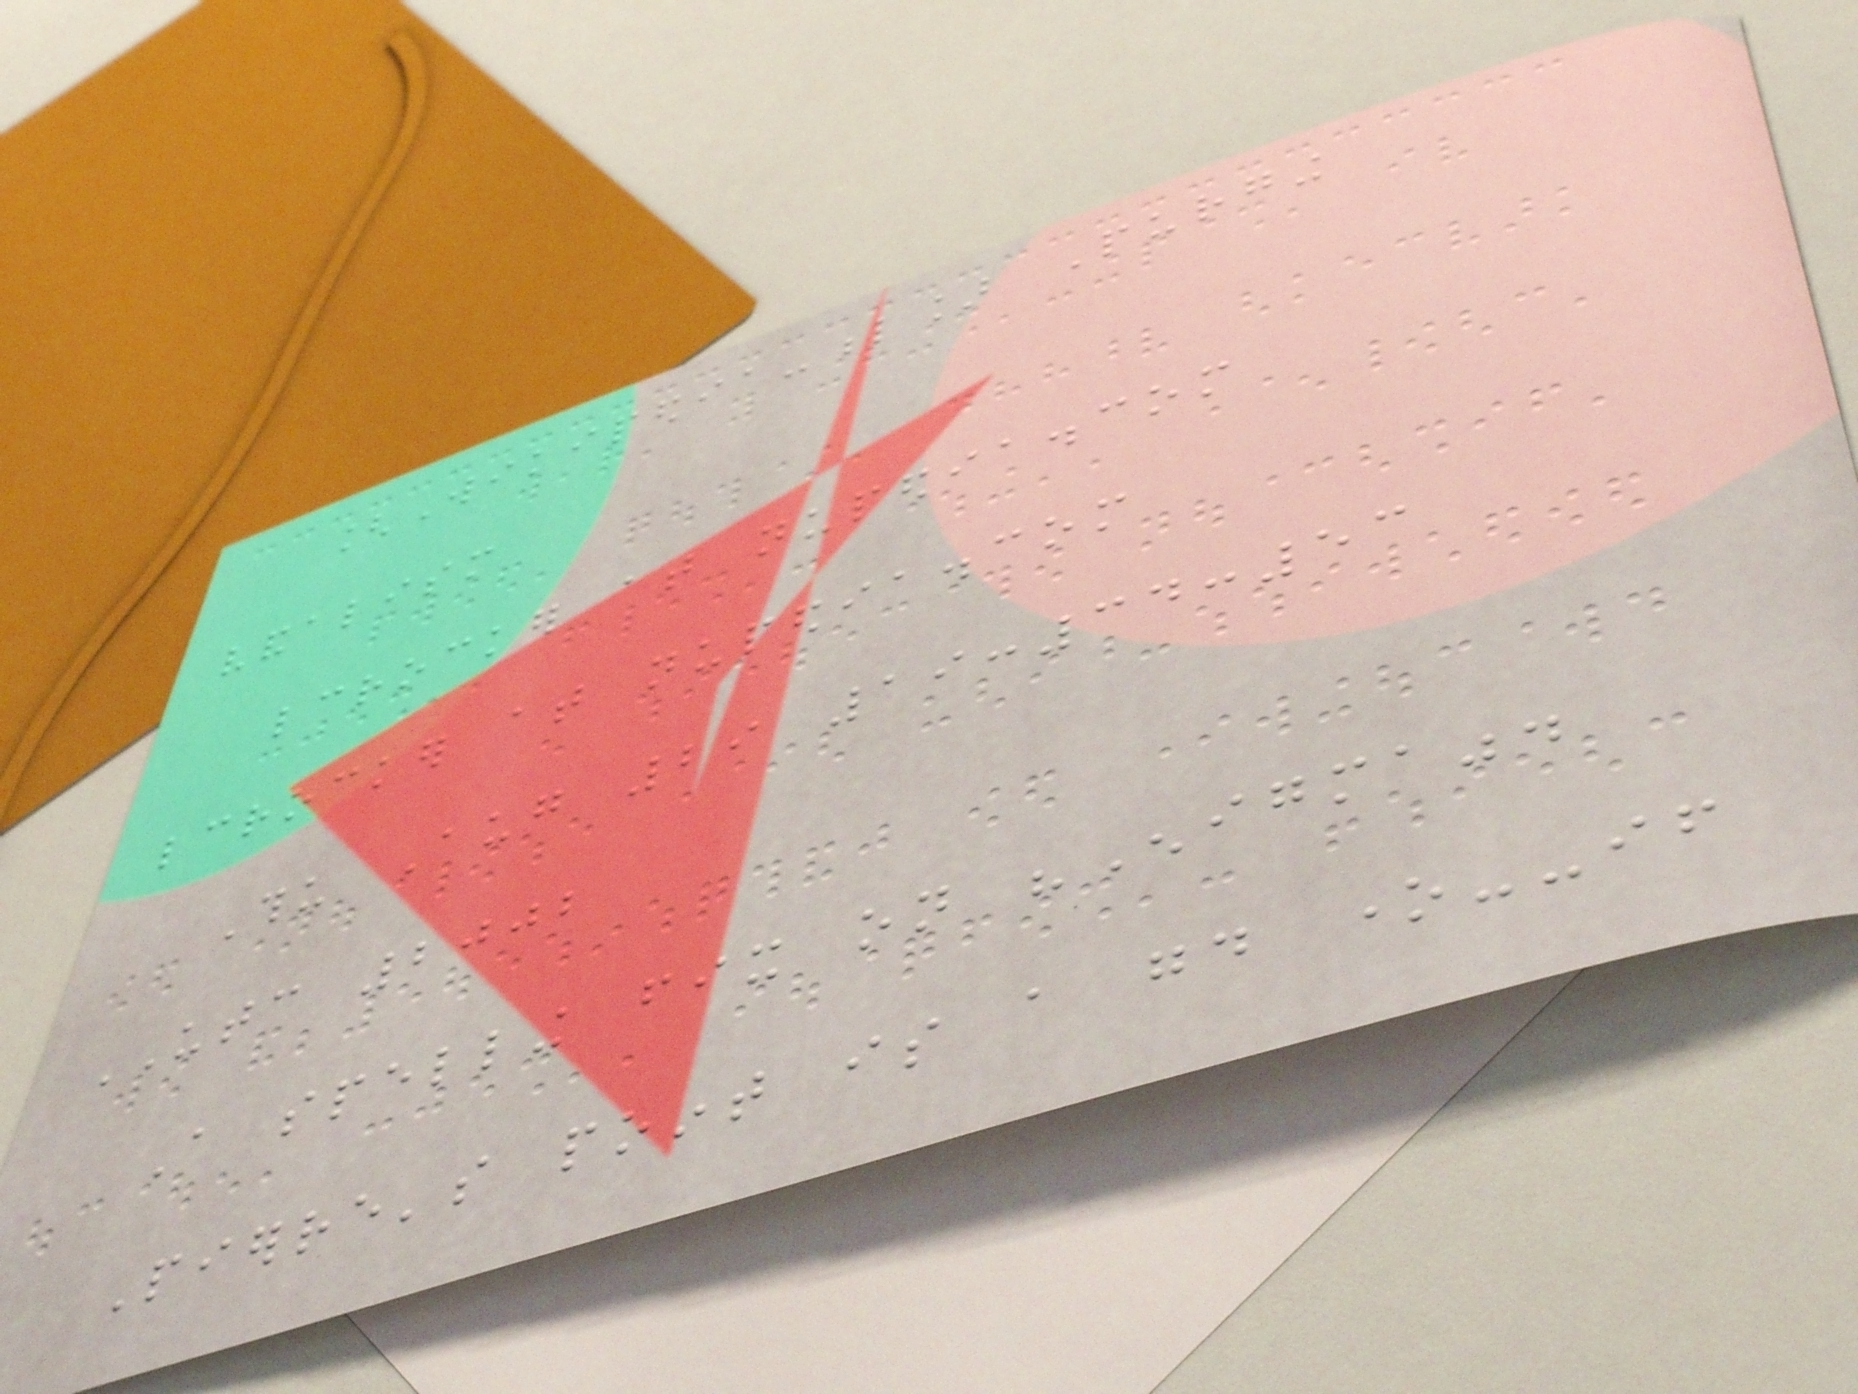[Wikipedia-l] Purging
vandalism
lcrocker at nupedia.com
lcrocker at nupedia.com
Thu Aug 29 19:34:53
UTC 2002
A spelling fix on "Enigma".
Pierre's point is a good one--if
